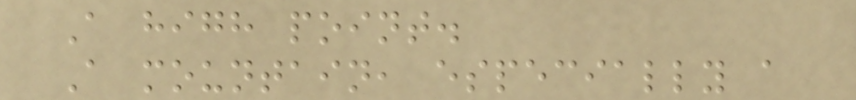A high point.
A mountain, especially a
